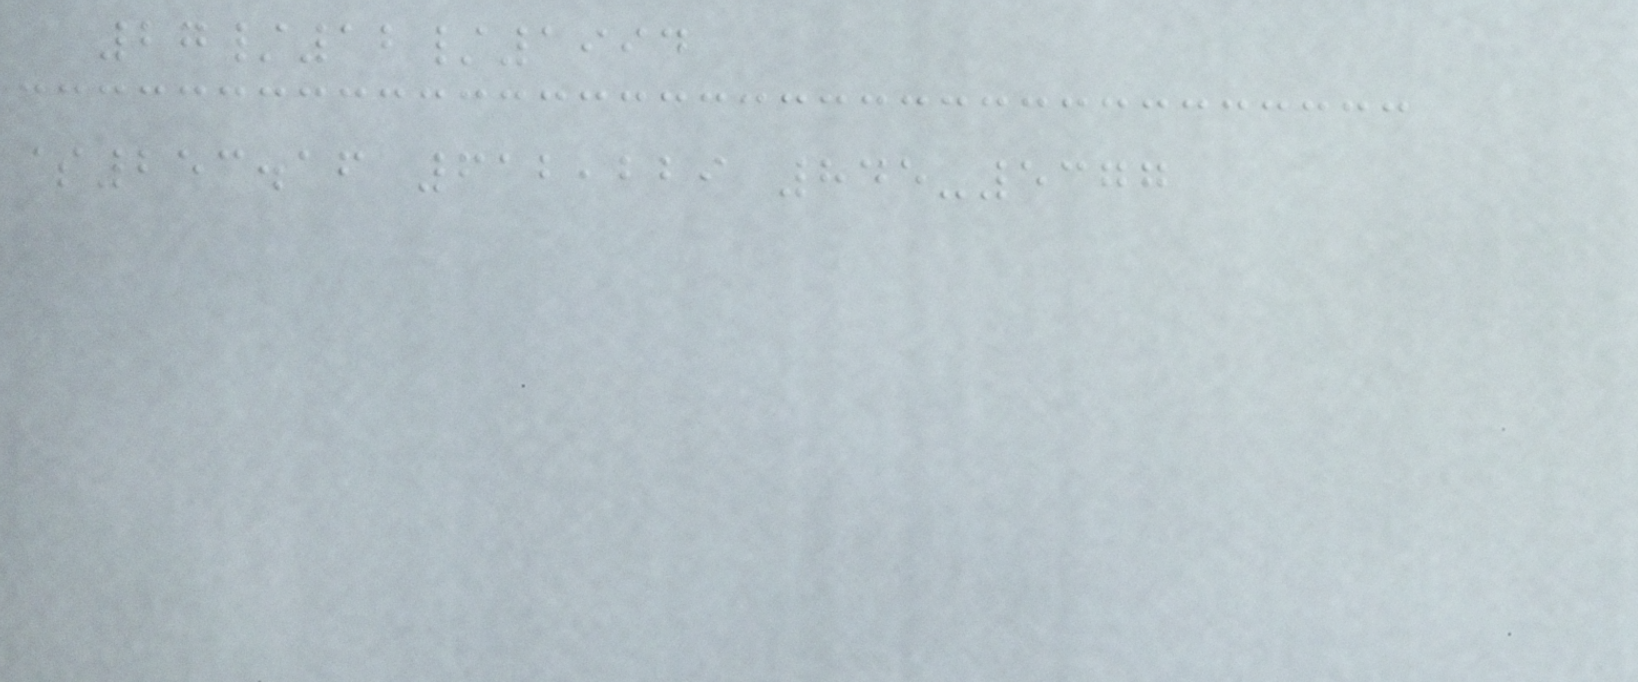27/12/1994
$253.16 612,229 845-5377
